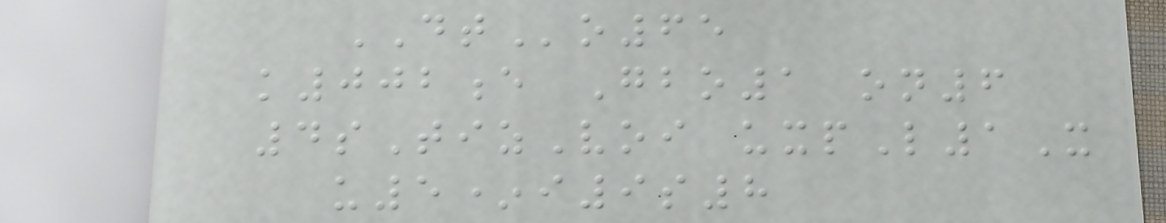DTo65
k002e Gbo1 on6
4sTizVoi uxpL1X
u5*i9s8
